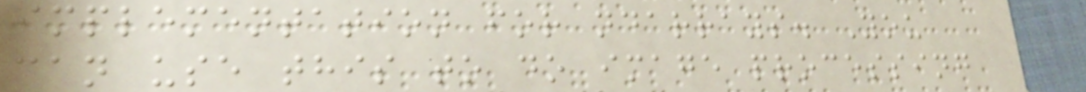implementation for ndarrays. You
can use this to do image processing
